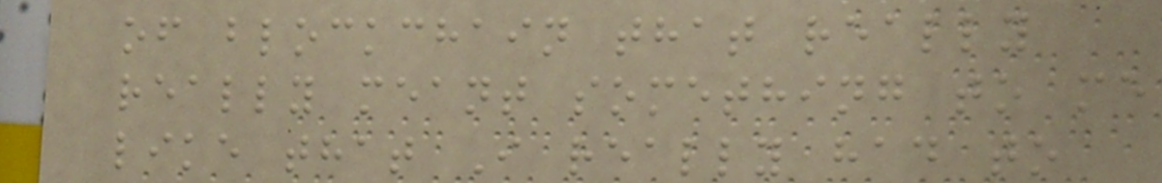of blockchain that really
really meant something to me
like that I really had to
